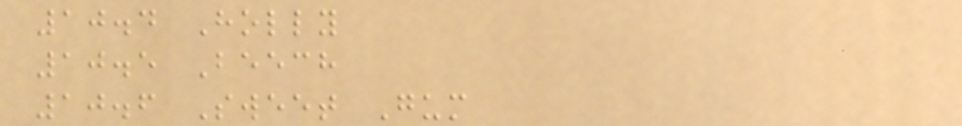10.4 Holly
10.5 Beech
10.6 Sweet Gum
